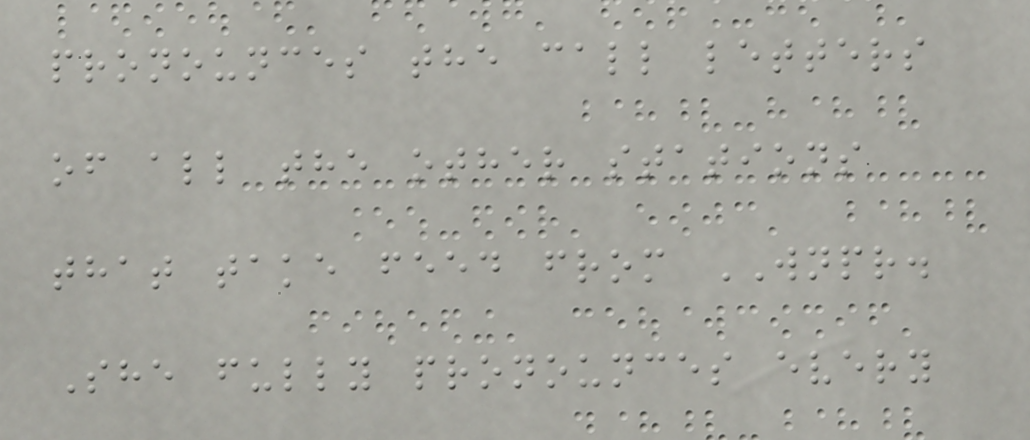pronounces the call letters
of all the other stations
that take feed from WNPR.
She fully pronounces every
